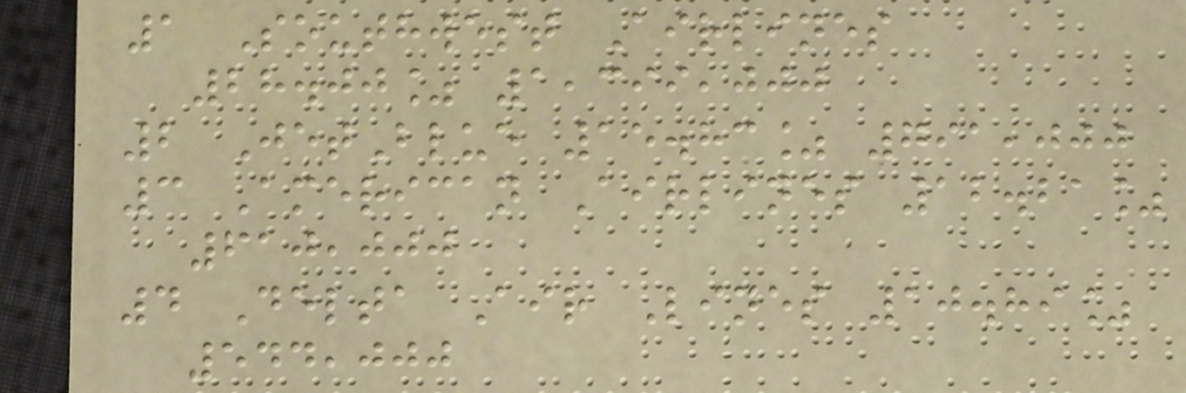1 Southwest Airlines
28.00% 1,399,000
2 JetBlue 15.83% 791,000
3 American Airlines 12.21%
610,000
4 Delta Air Lines 10.89%
544,000
